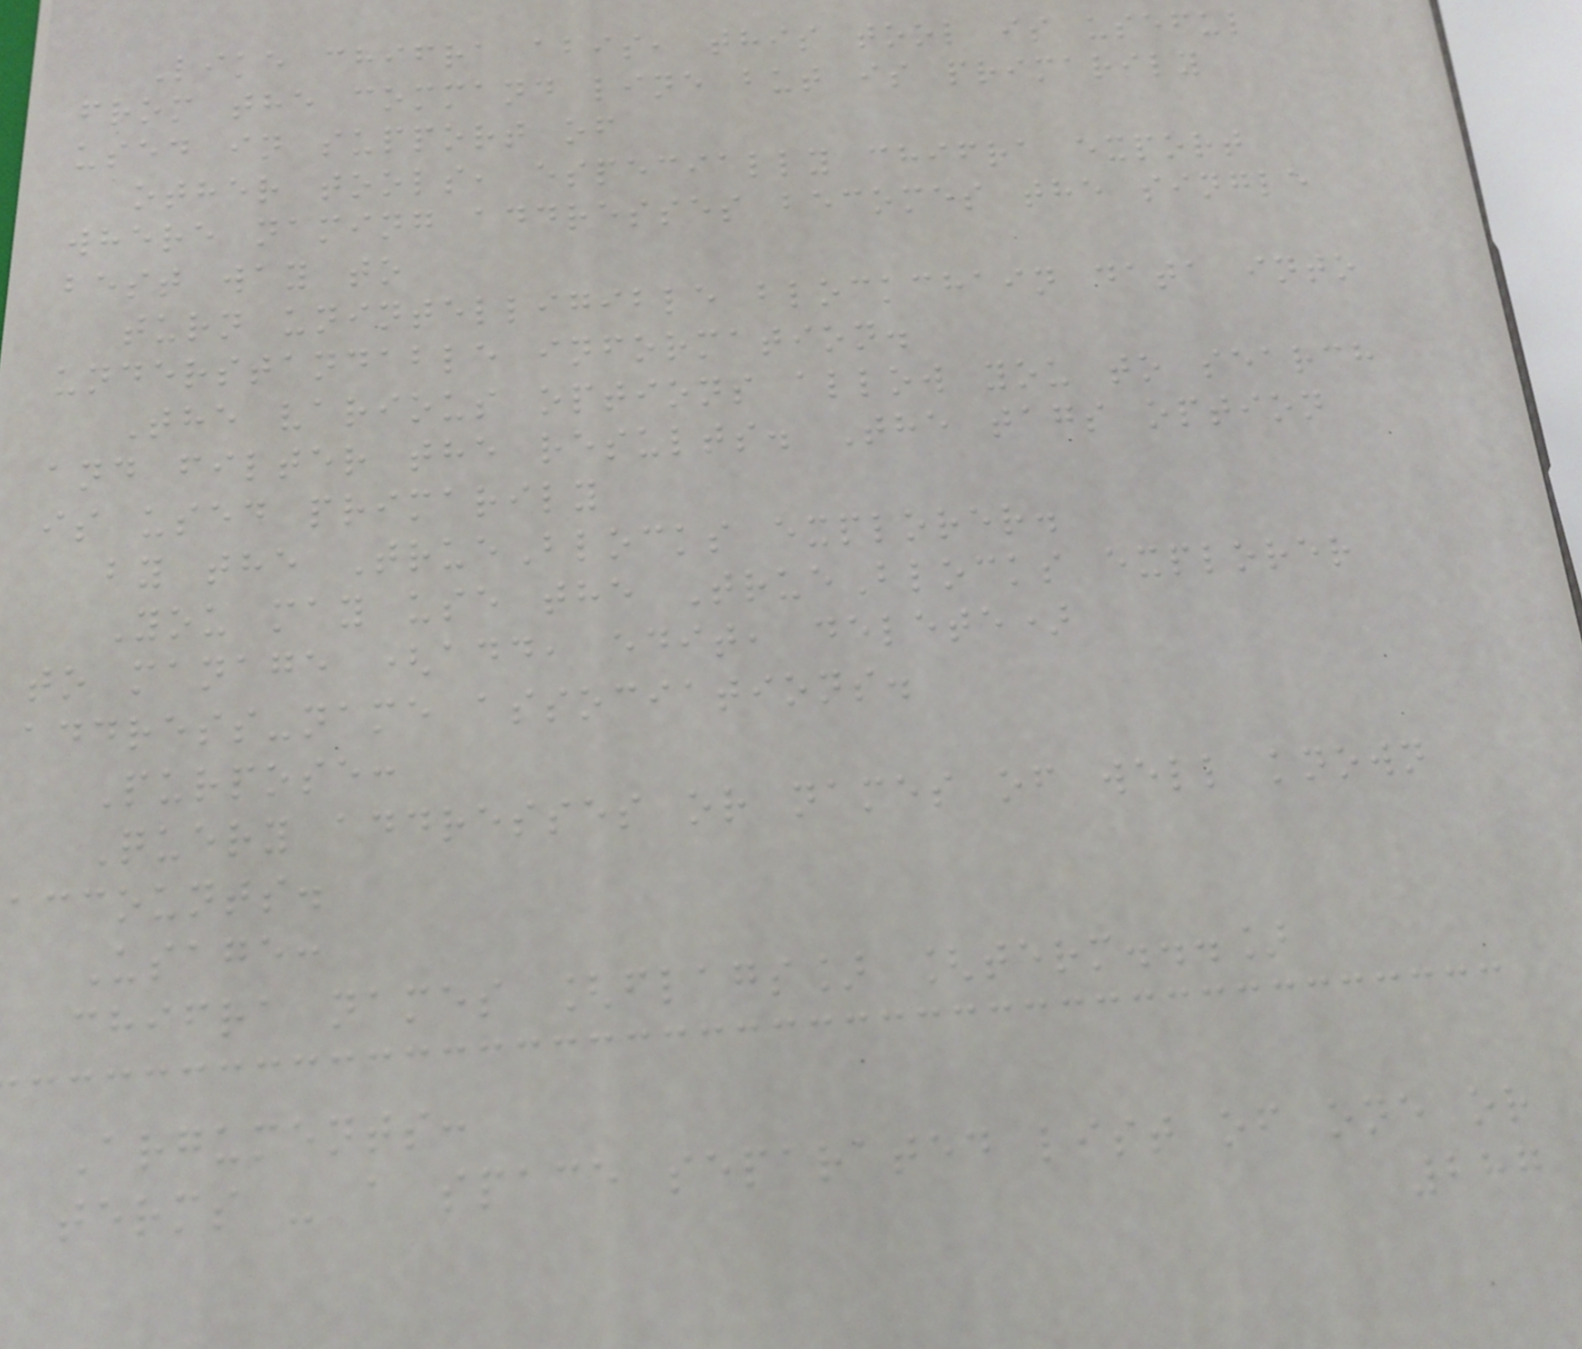Like chifra abis, this tool is useful
from the command line but is primarily
used in support of
other tools, especially chifra export
where naming addresses becomes the single
best way to
turn unintelligible blockchain data into
understandable information.
The various options allow you to search
and filter the results. The tags option
is used primarily
by the TrueBlocks explorer.
You may use the TrueBlocks explorer
to manage (add, edit, delete)
address-name associations.
Purpose:
Query addresses or names of well known
accounts.
Usage:
chifra names [flags] [term...]
Arguments:
terms - a space separated list of one or
287
